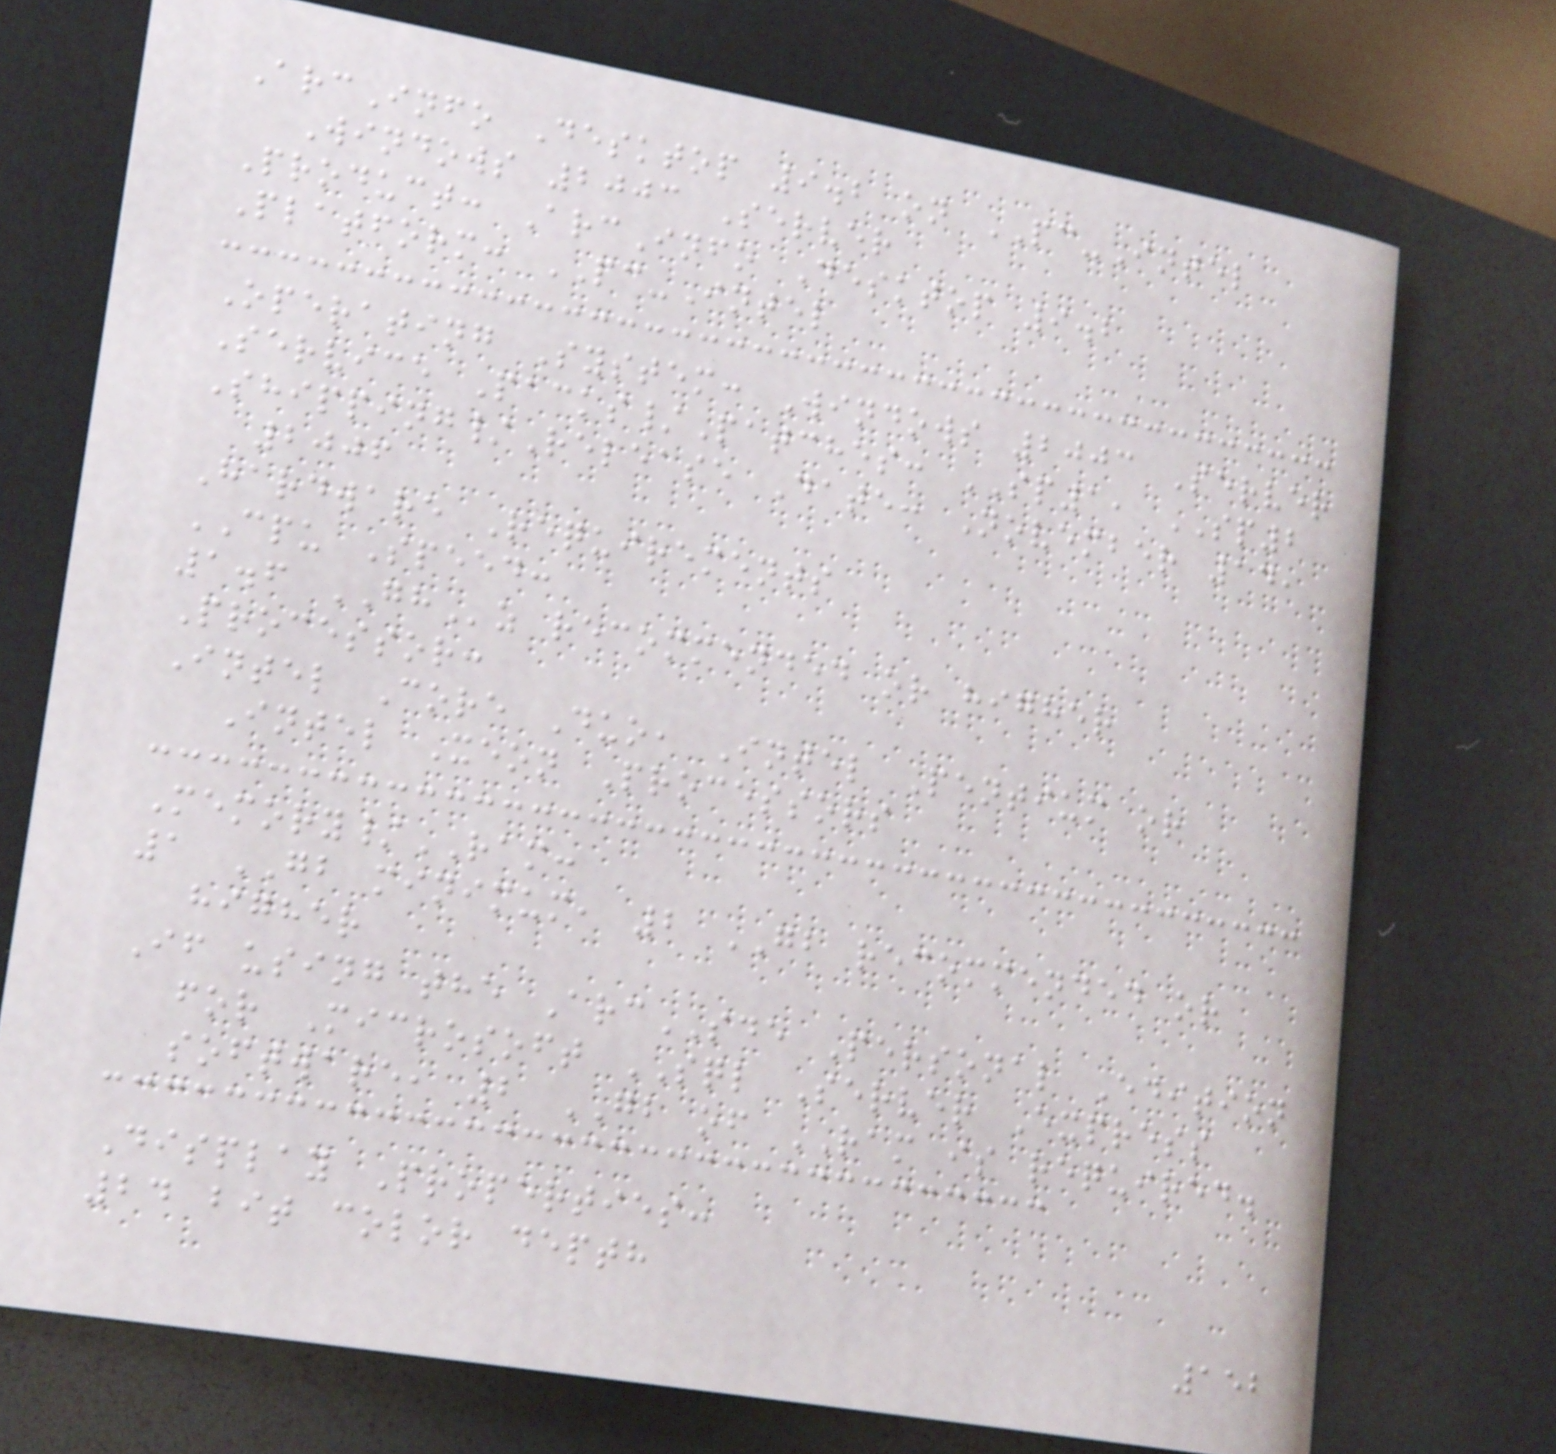ArcInfo Desktop 9.2 on PC-Intel
Windows 2003 Server
Product: ArcInfo Desktop 9.2
Platform: PC-Intel
Operating System: Windows 2003 Server
Service Packs/Patches: SP1, SP2
Shipping/Release Date: November 14,
2006
Hardware Requirements
CPU Speed:
1.6 GHz recommended or higher
Processor:
Intel Core Duo, Intel Pentium or
Intel Xeon Processors
Memory/RAM:
1 GB minimum, 2 GB recommended or
higher
If using the ArcSDE Personal Edition
for Microsoft SQL Server Express
software, 2 GB of RAM is required.
Display Properties:
24 bit color depth
152
